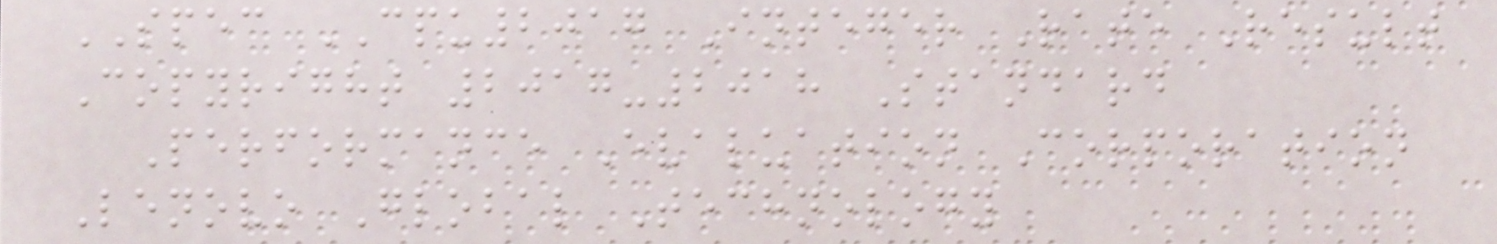SPEC CPU2017 Integer Rate Result
Copyright 2017-2018 Standard
Performance Evaluation Corporation
Lenovo Global Technology
